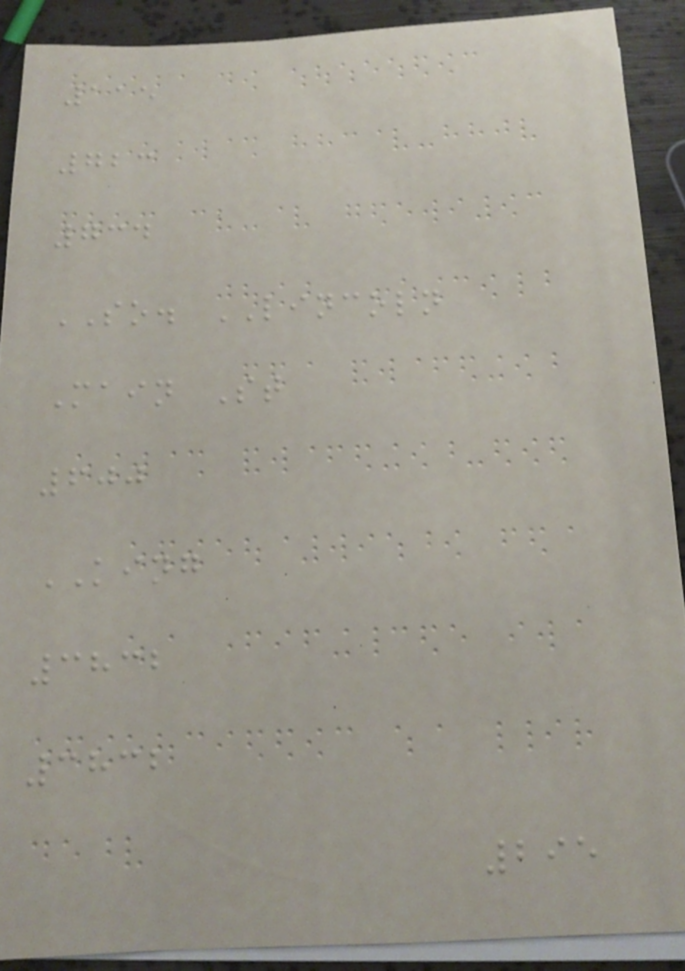115
723
734
SO. LINCOLN
Main St
600
KING
3832
3832
295
